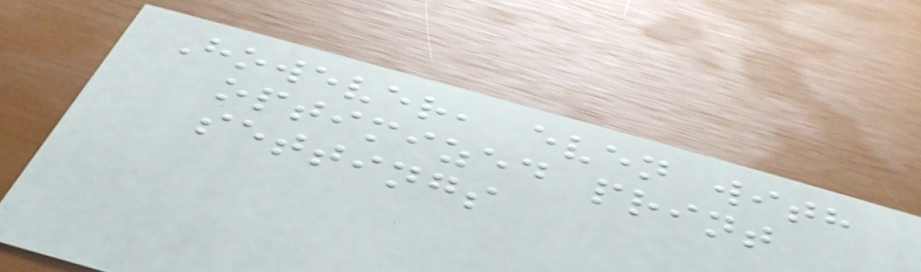However, even with
optimized print
settings
